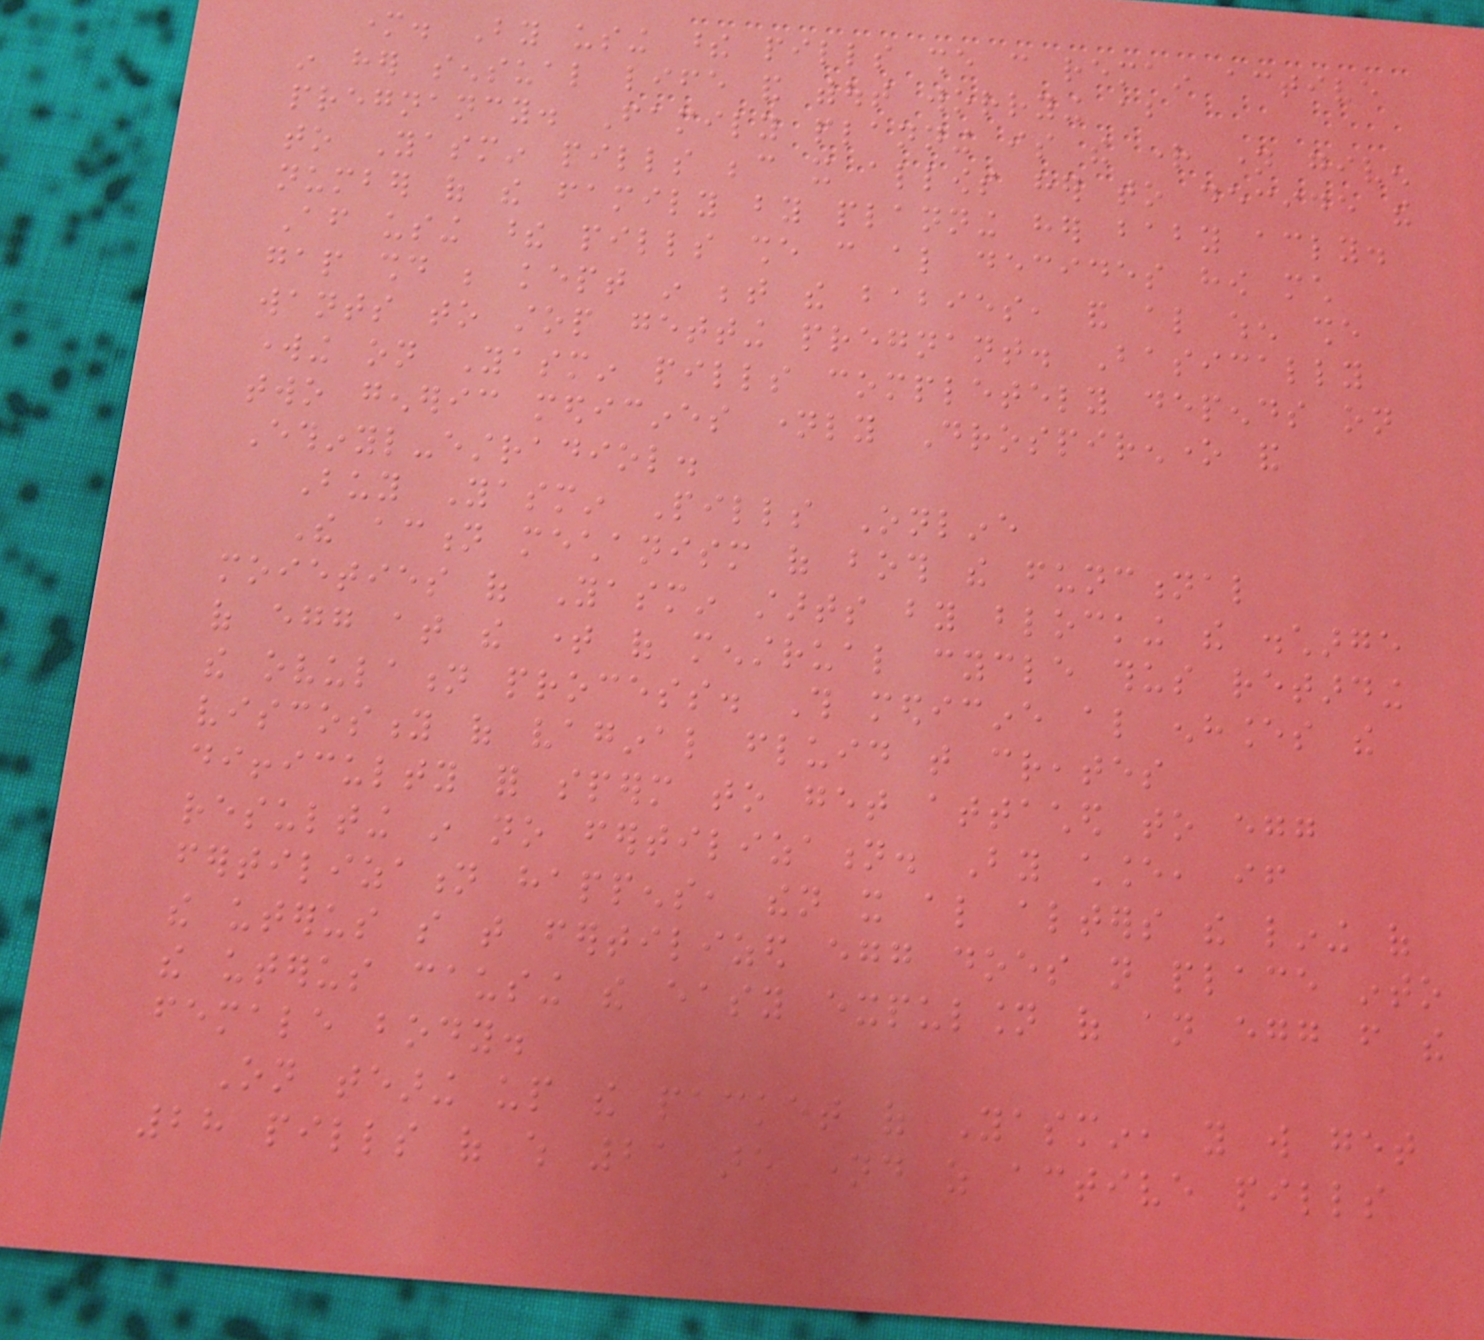mother. By using these pills she can remain active
in her sensual life and without worrying about
pregnancy. Family planning is the right name given
to Yasmin pills because it allows her to decide the
number of the family by planning her baby accordingly.
After using these pills she can also decides how much
gap should be kept in between the babies, and also when she
wants to stop getting pregnant. Basically
working on Yasmin pills completely depends on
two generic medicines namely Drospirenone and
Ethinyl-estradiol.
Buy Yasmin Pills Online
The action mechanism of both the functional
moieties of Yasmin starts by blocking the discharge
of egg at the time of menstrual cycle thus retarding
the ovulation process. This medicine also enhances the
viscosity of vaginal fluid that creates
difficulty for sperm to get attached to egg
resulting in no fertilization. By chance, if
fertilization happens, then it also alters the lining of
the uterus so that fertilized egg does not place into
the uterus causing the easy expulsion of an egg from the
female body.
On tearing up the packet of Yasmin, you will get
28 pills of which 21 are named as active pills
